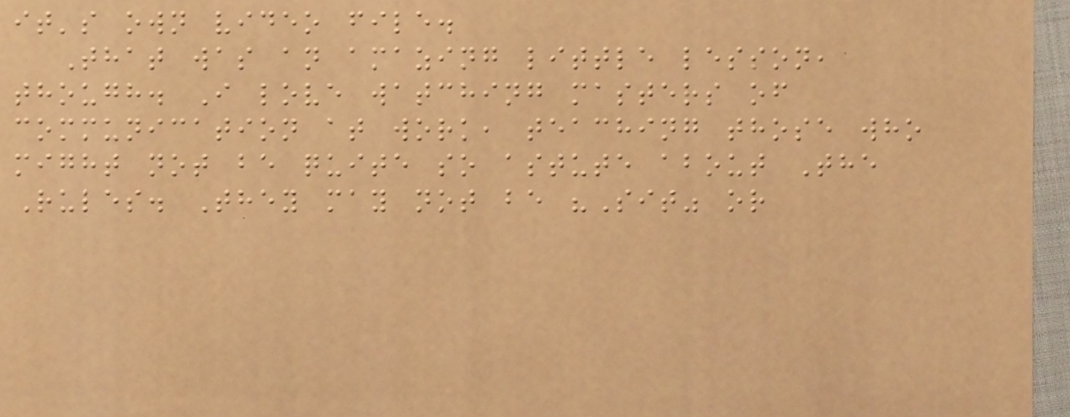it's own video file.
That was an amazing little lesson,
though. I love watching masters of
communication at work, teaching those who
might not be quite so astute about The
Rules. They may not be "Sit" or
